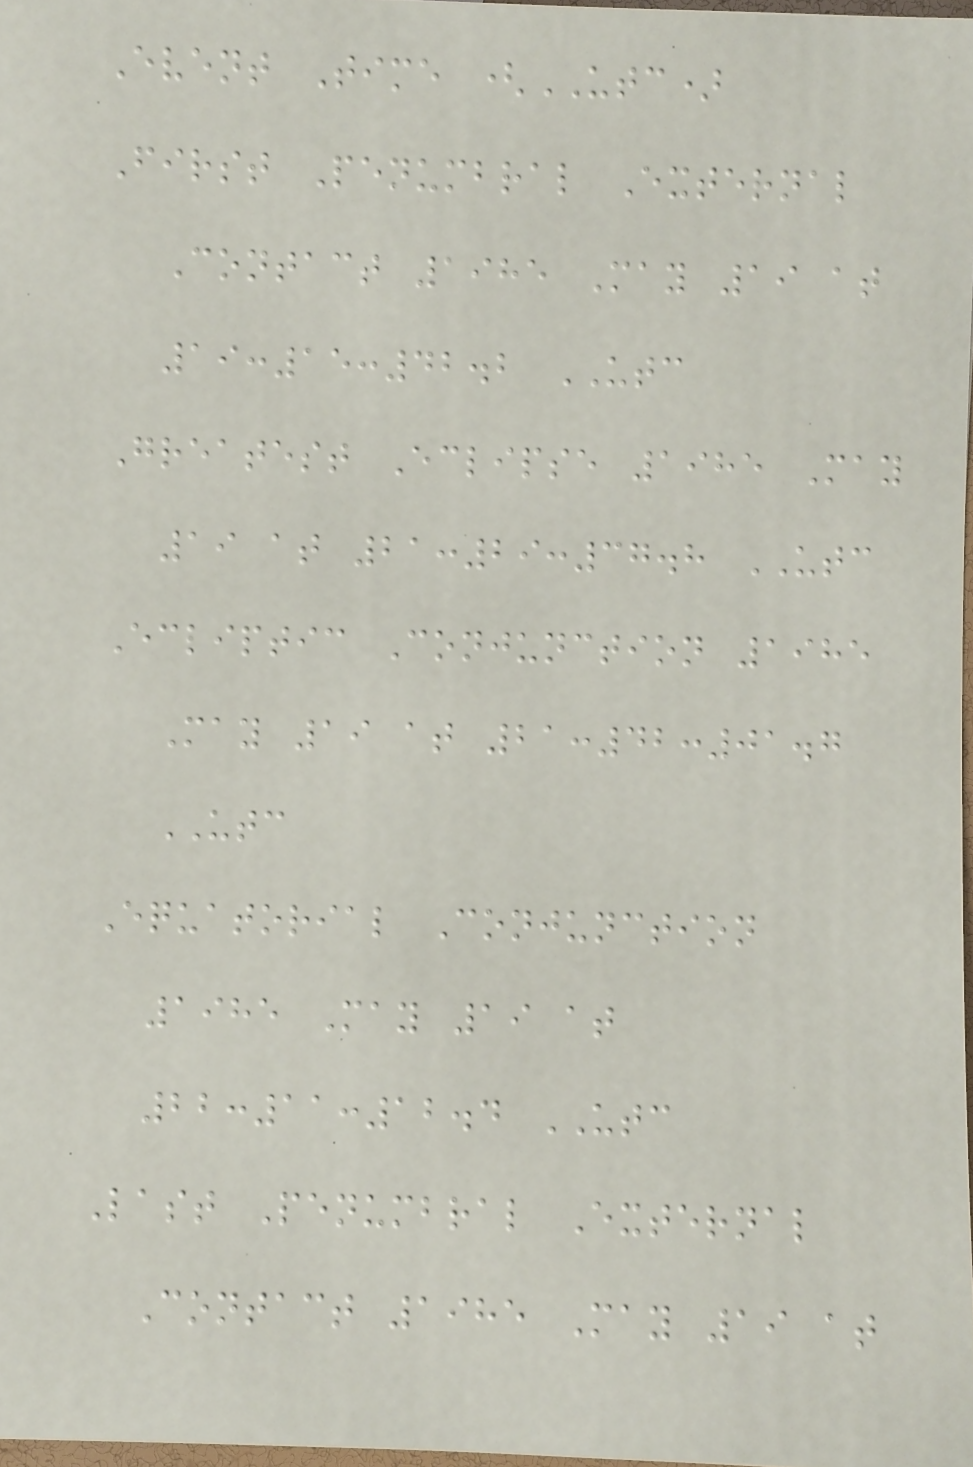Event Time (UTC)
First Penumbral External
Contact 1985 May 19 at
19:15:42.2 UTC
Greatest Eclipse 1985 May
19 at 21:29:37.8 UTC
Ecliptic Conjunction 1985
May 19 at 21:42:01.7
UTC
Equatorial Conjunction
1985 May 19 at
22:11:12.4 UTC
Last Penumbral External
Contact 1985 May 19 at
